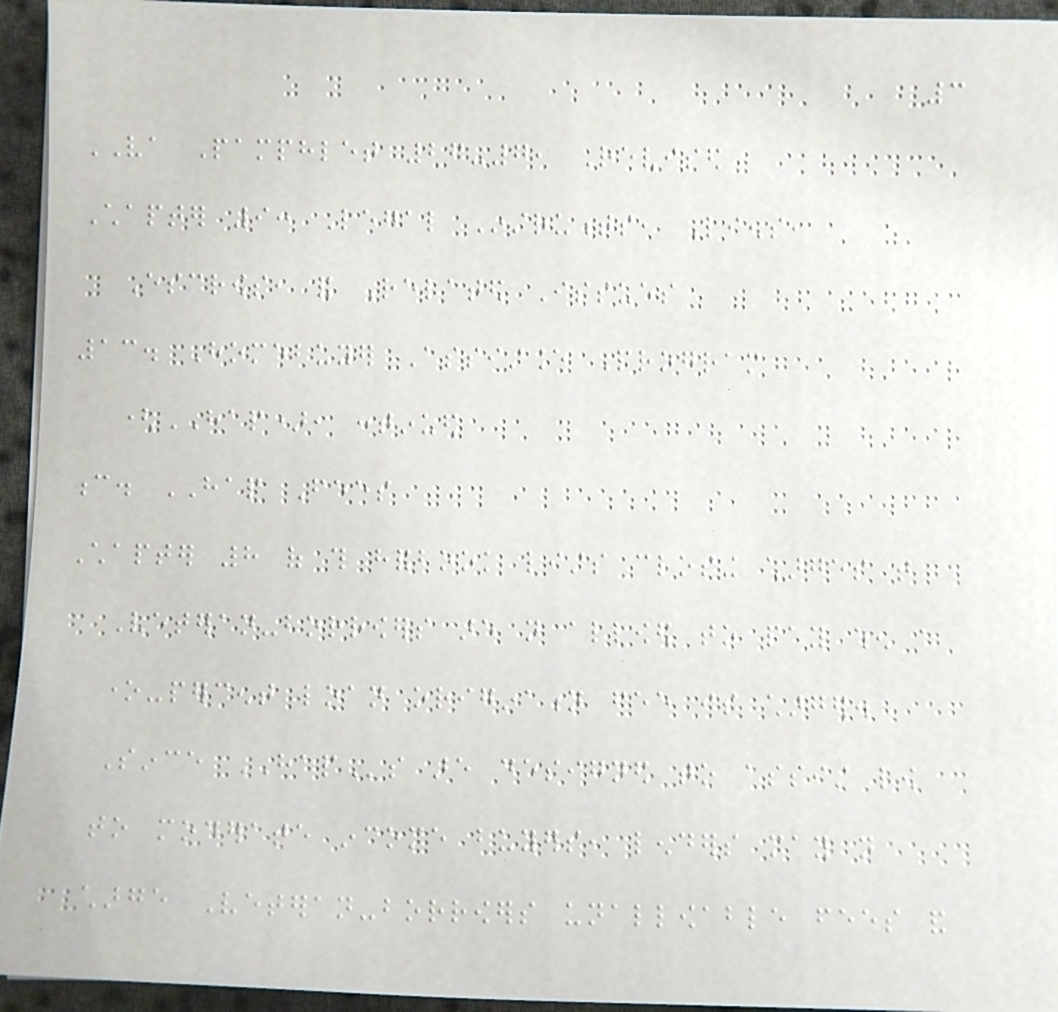3
VA Pamphlet 26-7, Revised
Chapter 9: Legal Instruments, Liens,
Escrows, and Related Issues
13. Homebuyer Assistance Program
(HAP), continued
c. HAP Fees
Chapter 8 of this handbook lists closing charges that
Veteran-borrowers are not allowed to pay when a
one-percent loan origination fee is charged.
Since HAPs are designed to assist low
to moderate income buyers, lenders may not
charge Veteran-borrowers unallowable fees and
